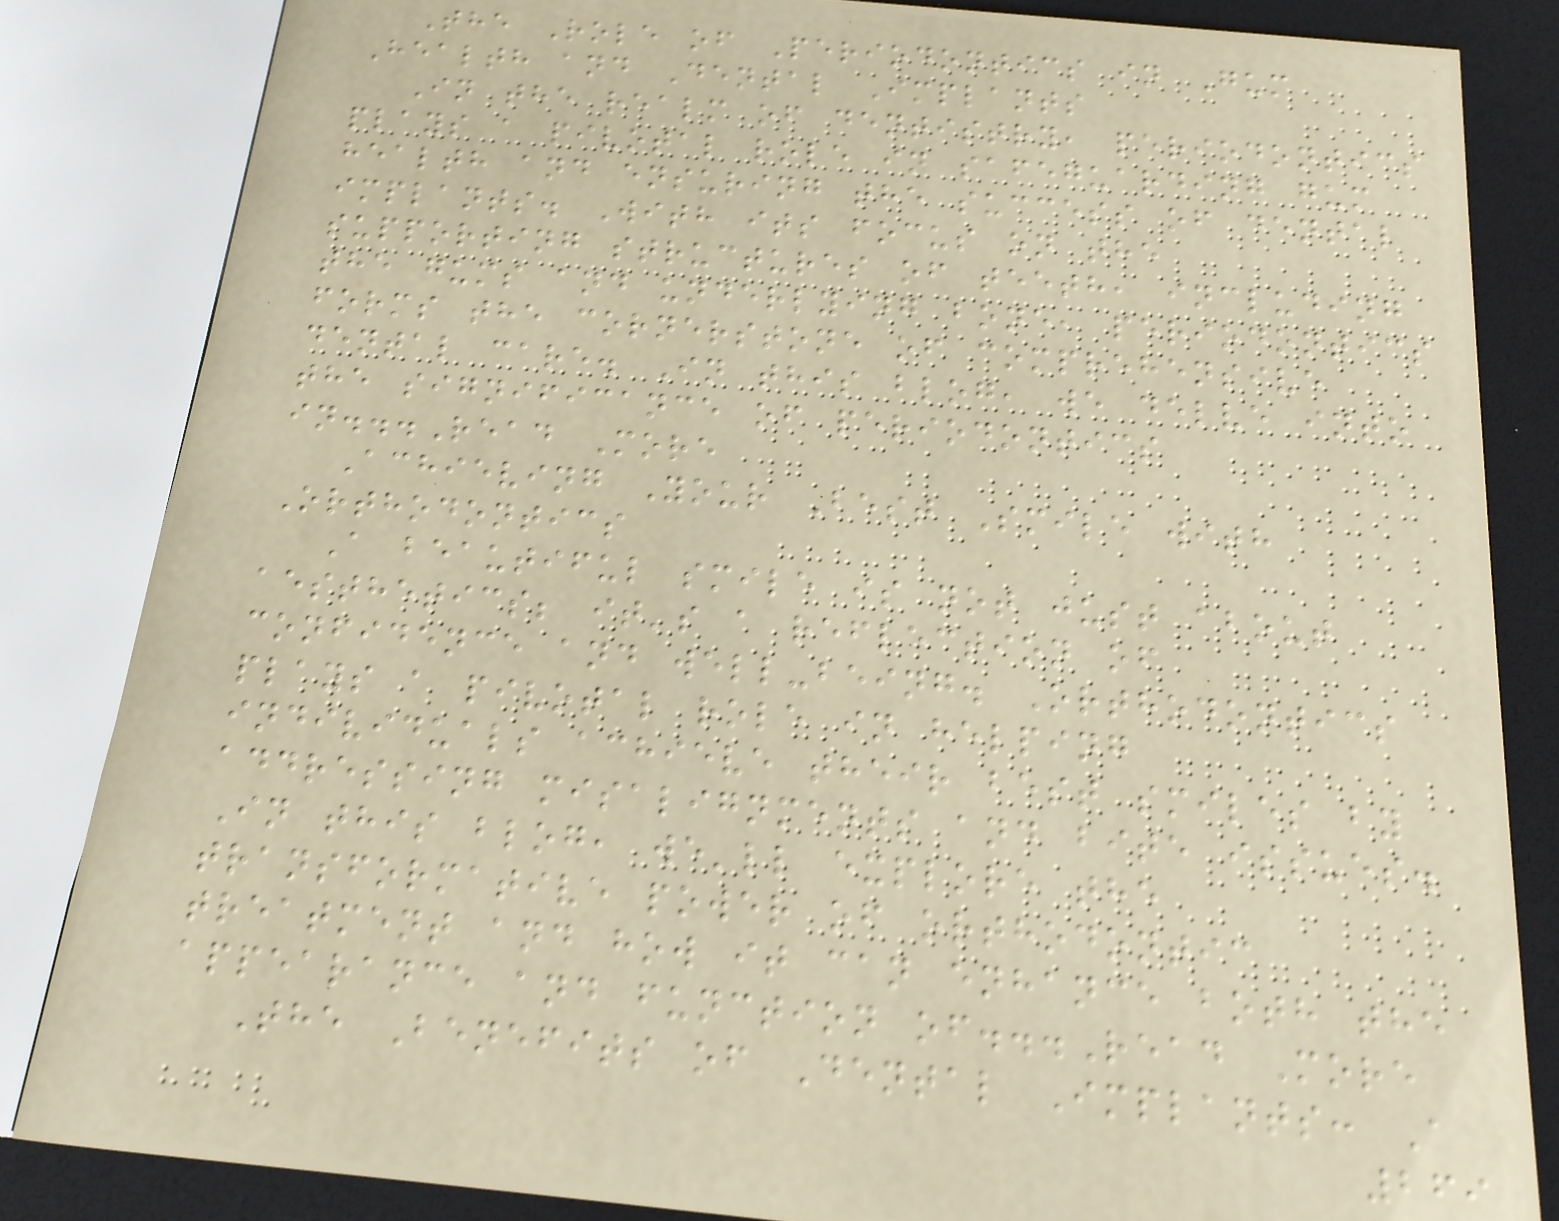The Role of Periodontics in Gum
Health and Dental Implants
In the realm of dentistry, periodontics
plays a pivotal role in safeguarding gum
health and ensuring the success of dental
implants. With its focus on the
supporting structures of teeth, including
the gums and underlying bone, periodontics
forms the cornerstone of comprehensive
dental care. In this blog, we delve into
the significance of periodontics
in...Read More
Achieving Your Best Smile with
Orthodontics
A beautiful smile is not just about
aesthetics; it's a reflection of
confidence and well-being. Orthodontics
plays a pivotal role in helping
individuals achieve their best smiles by
addressing misalignments and bite issues.
In this blog, we'll explore the
transformative power of orthodontic
treatment and how it can enhance both the
appearance and function of...Read More
The Benefits of Dental Implants: A
269
